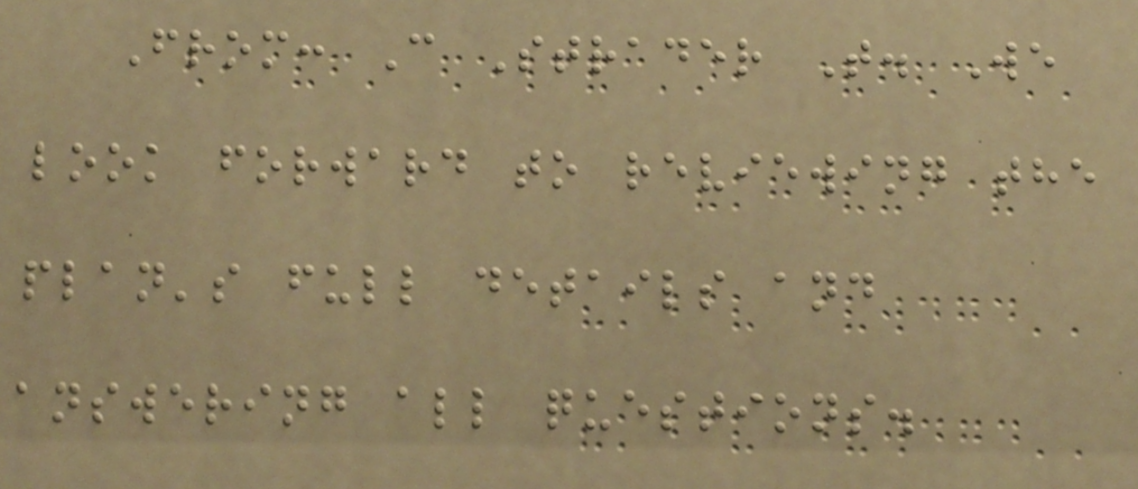From: C Strader T. We
look forward to reviewing the
plan's full details and
answering all questions.
